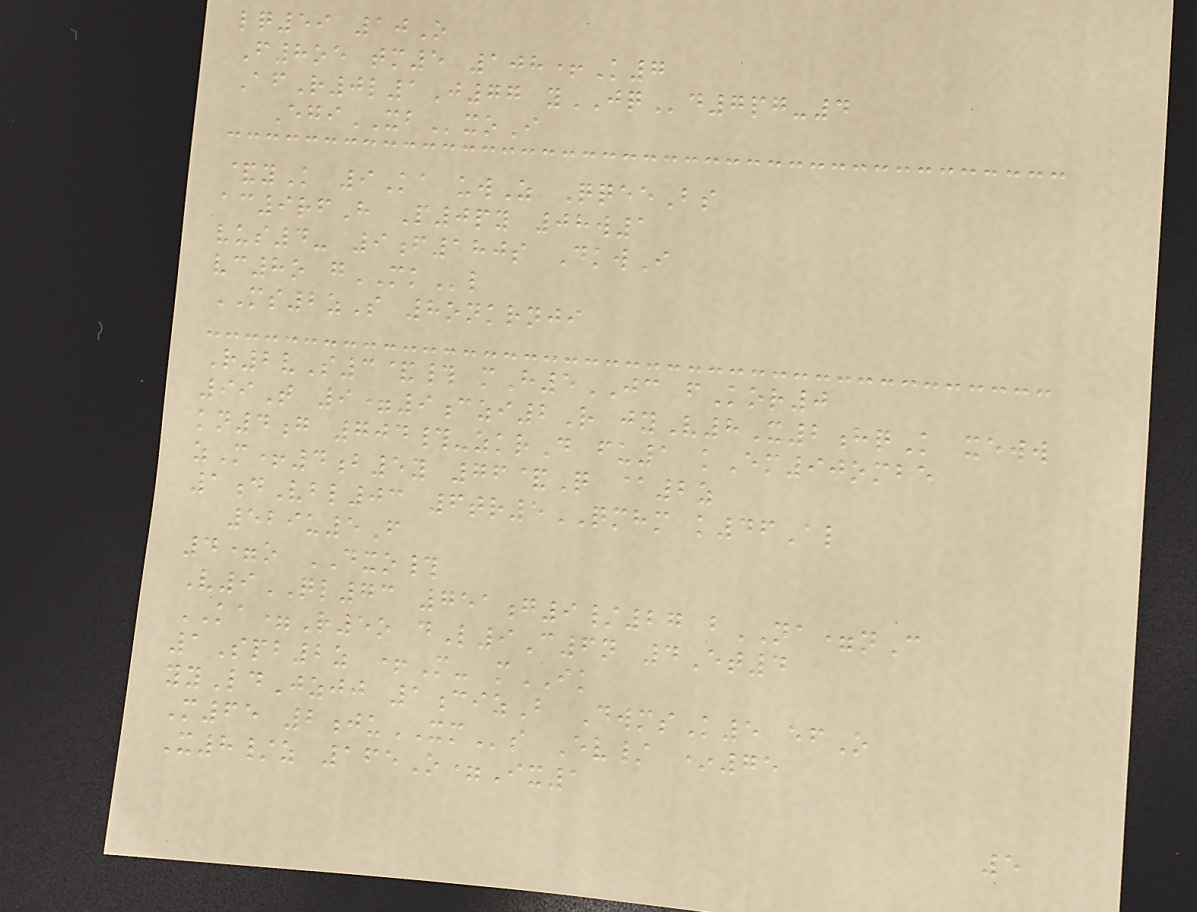lq59 10O
F8oe tm5 108+K7
AfR0l1J77 yJQd7pg-4
EgiXBxoI
&yK 9Ka uwZ QqeeBs
ac9rfH P0py 08w1
vus4- 9f180s DkwI
vc8o gMKl
MS2zS 8onkrnji
R2vS3&# mH5JC fKor0
99T 9=9czi2R jyV8X2hqK xeww
kn4g 704#-zkrD fu1 kEm90ombe
zM+4b5y 76&Q @2z
1dVbl03 6tr5QMHM k46Al
529u5F
4=o DXO#
V9QL73 751g9/27 bNA=nC
KA=R5o dL9C6n 4Et4
1Spb2z +M- mIK
yyLdJzjj 1cizB DwmsK5 efO
M65 2juXMs Ev/ *75
X8/z 165O=Ix1
5
